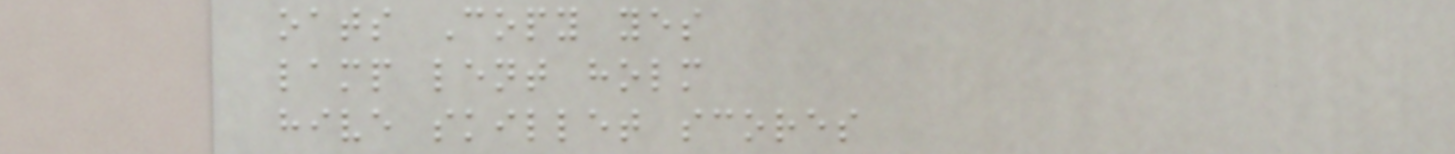oats Copy yes
lamp lent holm
hive skillet scores
